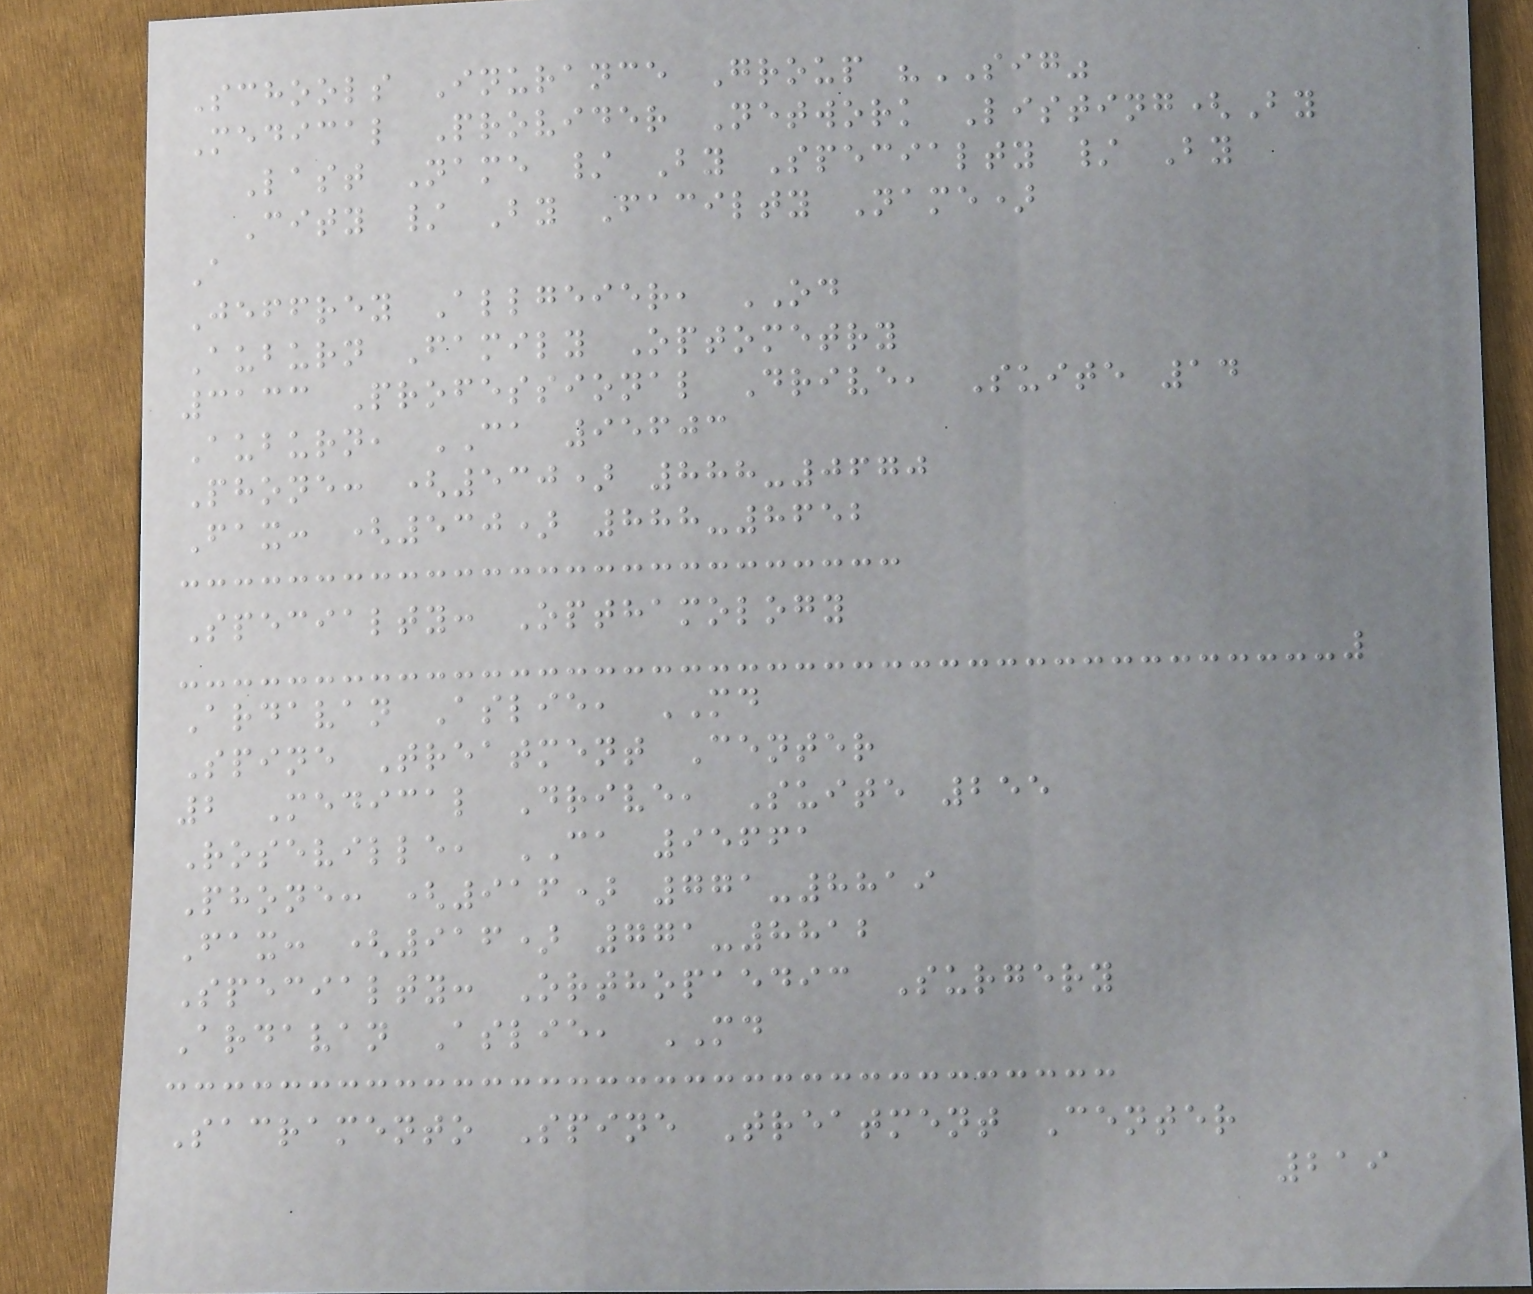Schools Inurance Group "SIG"
Medical Provider Network Listing(By
Last Name / By Specialty / By
City / By Facilty Name)
A
Jeffrey Allgeier, OD
Auburn Family Optometry
3133 Professional Drive, Suite 14
Auburn, CA 95603
Phone: (530) 888-0670
Fax: (530) 888-8652
Specialty: Opthamology
Ardavan Aslie, MD
Spine Treatment Center
2 Medical Drive, Suite 255
Roseville, CA 95661
Phone: (916) 771-8819
Fax: (916) 771-8812
Specialty: Orthopaedic Surgery
Ardavan Aslie, MD
Sacramento Spine Treatment Center
219
